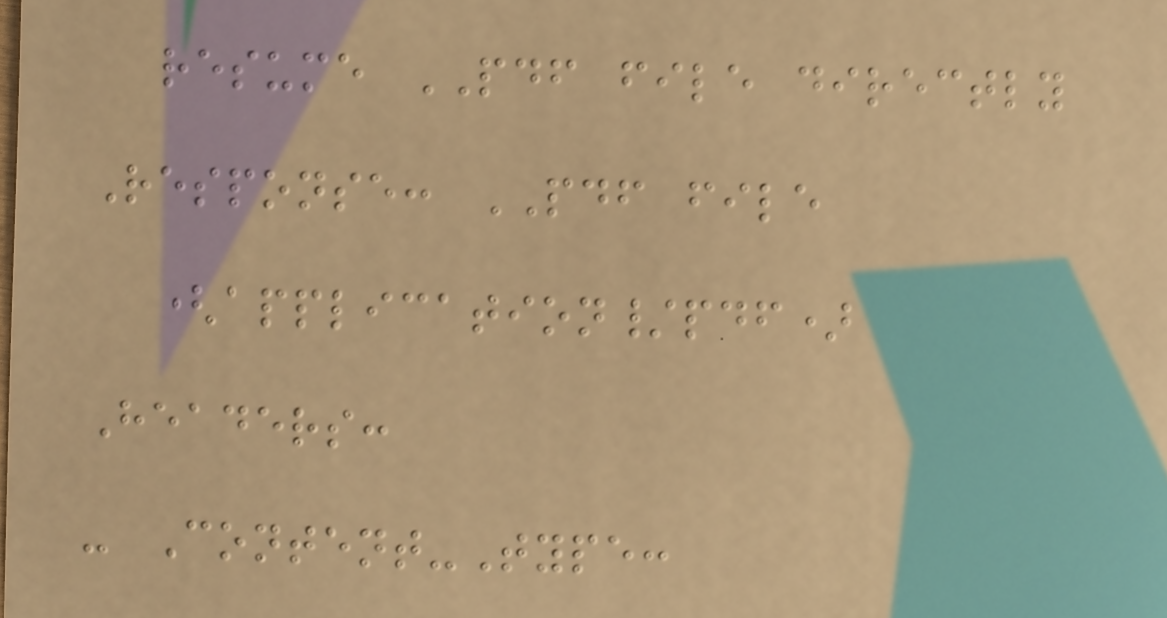resume PDF file directly
Response: PDF file
(application/pdf)
Headers:
- Content-Type:
